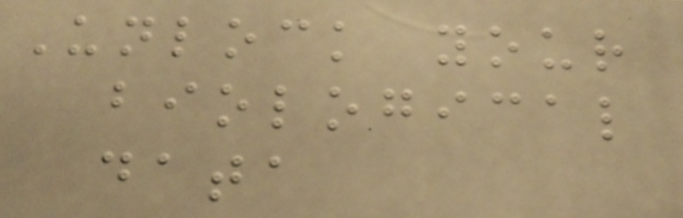Unlock your
biological
data
